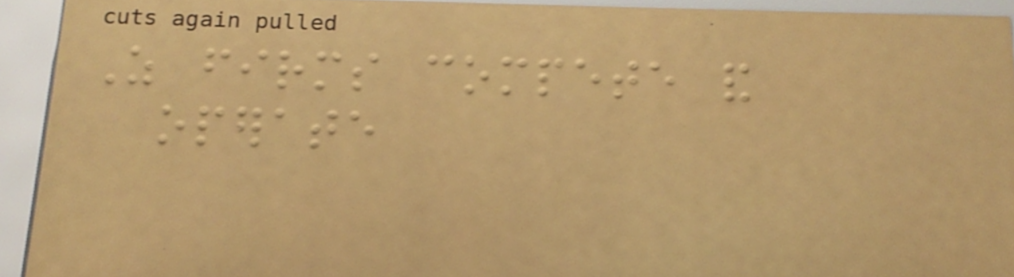As firms compete and
operate
